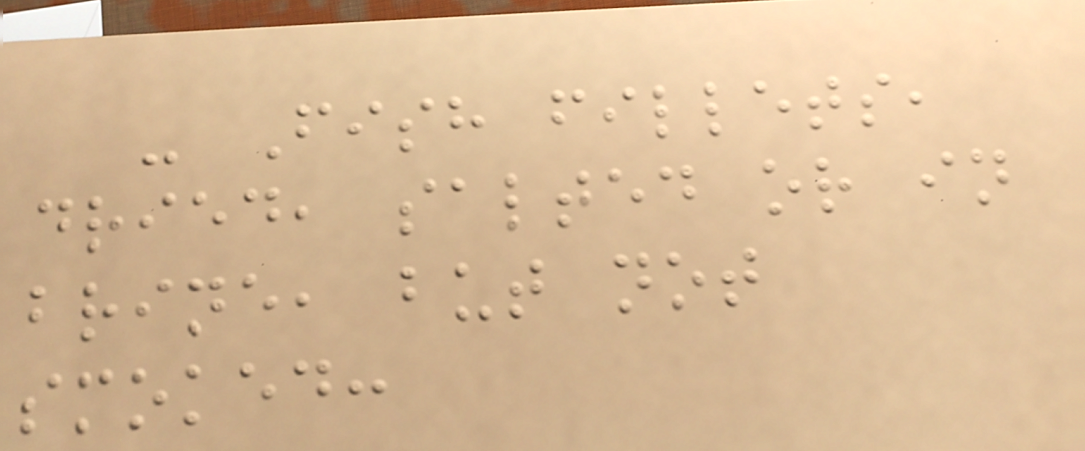- Fish fillets,
dried, salted or in
brine, but not
smoked:
